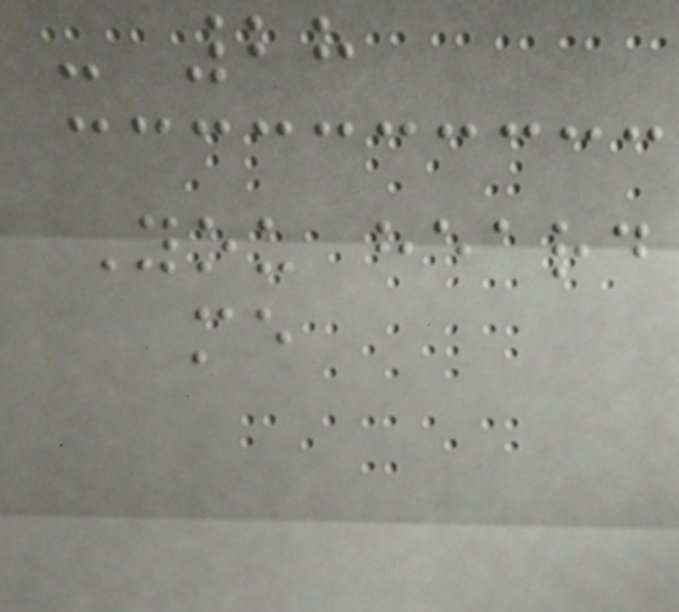- 28
You heard
me
